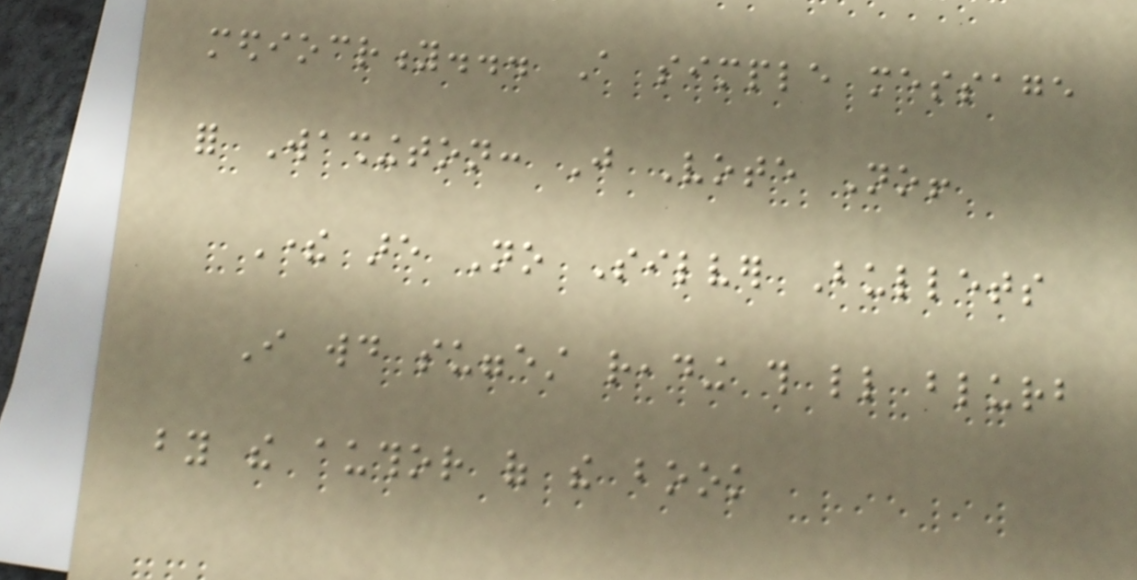mediocrity... A simple message
for Washington: Just Vote No!
There are No Silver Bullets
I would suggest reading this little blurb
by the author of the book
